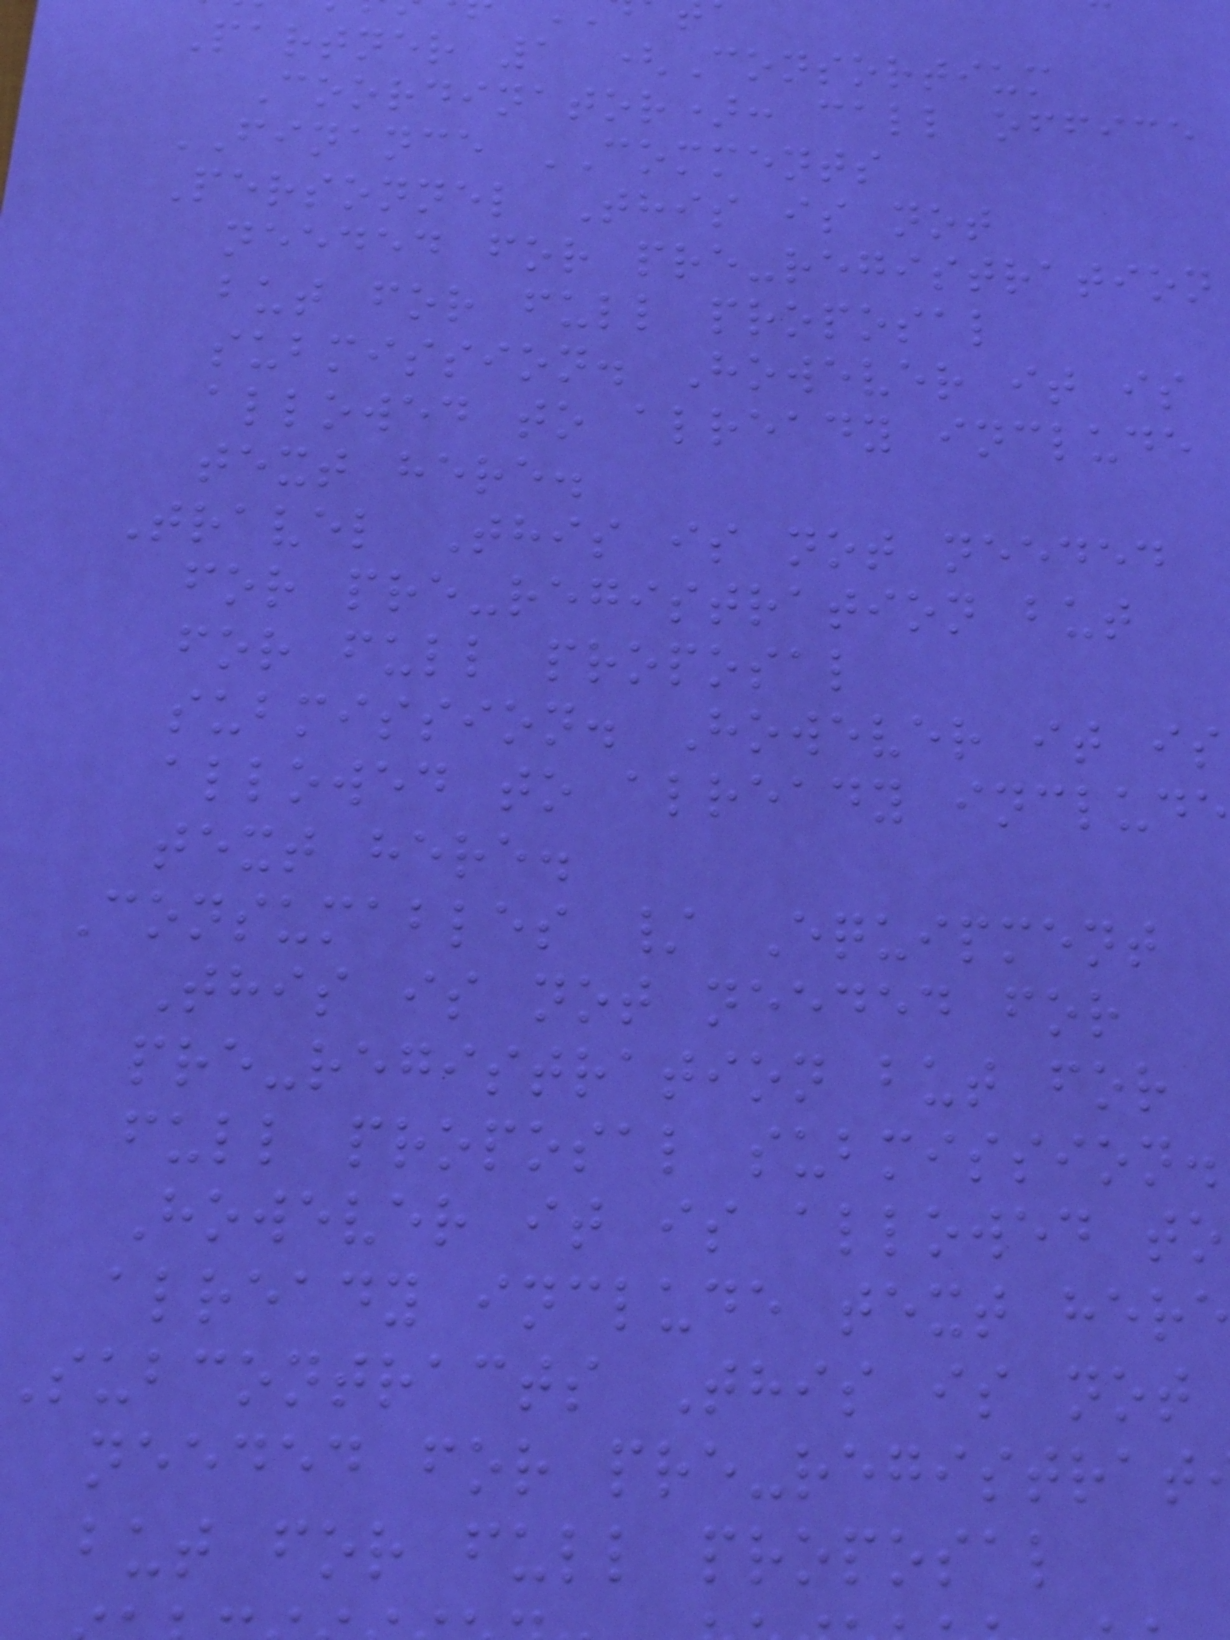Partner 1 (Consortium
Coordinator): call office
FINANCE COMMENTS
Personnel This is not
needed for pre-registration
but for full proposal
submission. However it is
allowed to already include
text here.
Travel This is not needed
for pre-registration but
for full proposal
submission. However it is
allowed to already include
text here.
Consumables / Equipment
This is not needed for
pre-registration but for
full proposal submission.
However it is allowed to
already include text her
subcontracts This is not
needed for pre-registrat
but for full proposal
